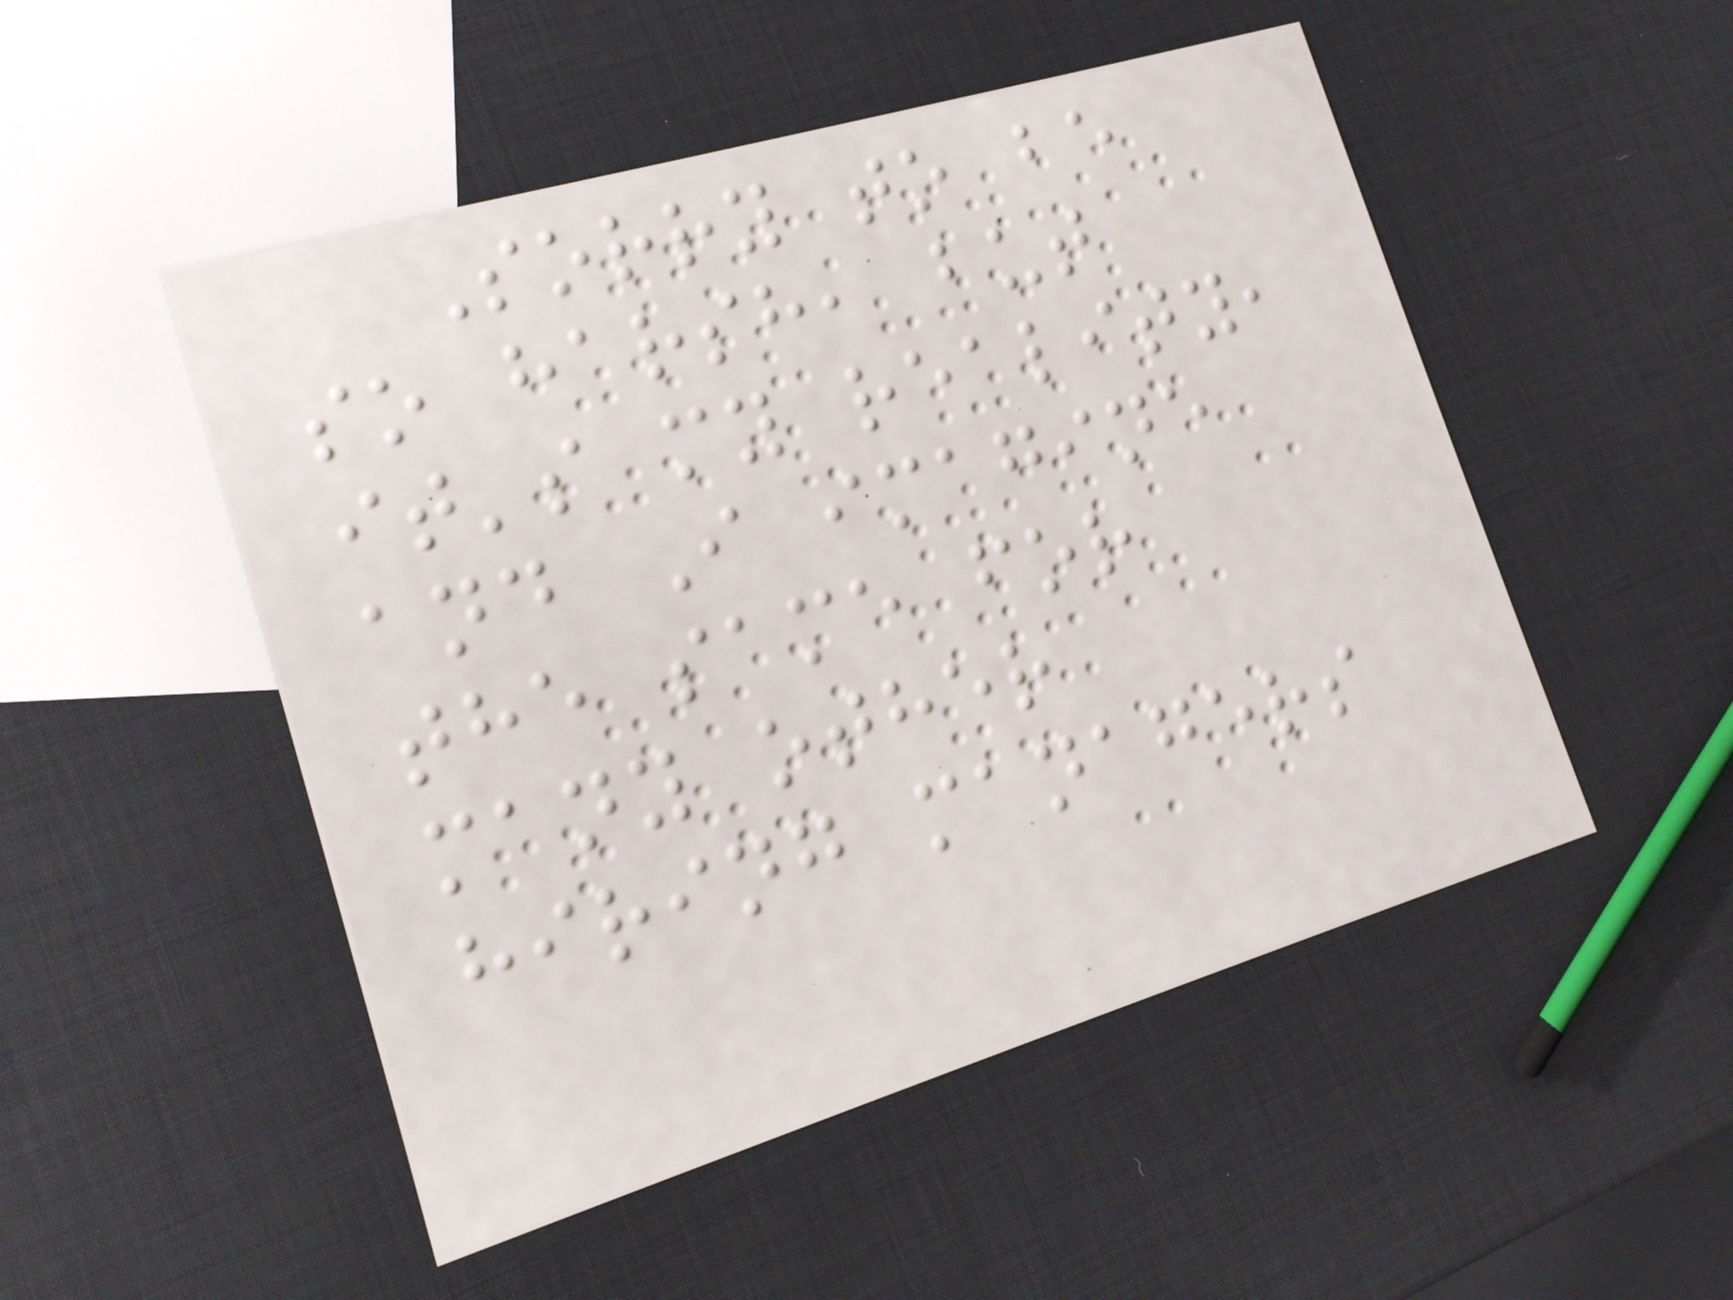Sorry to be
so harsh, but
it's my reality,
and I imagine
the same for
many other
hiring managers
